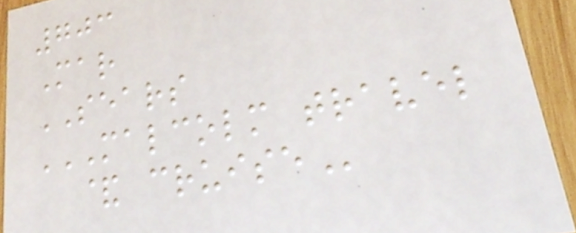703
Mar
SEARS
MALCOLM TRAVEL
& CRUISE
